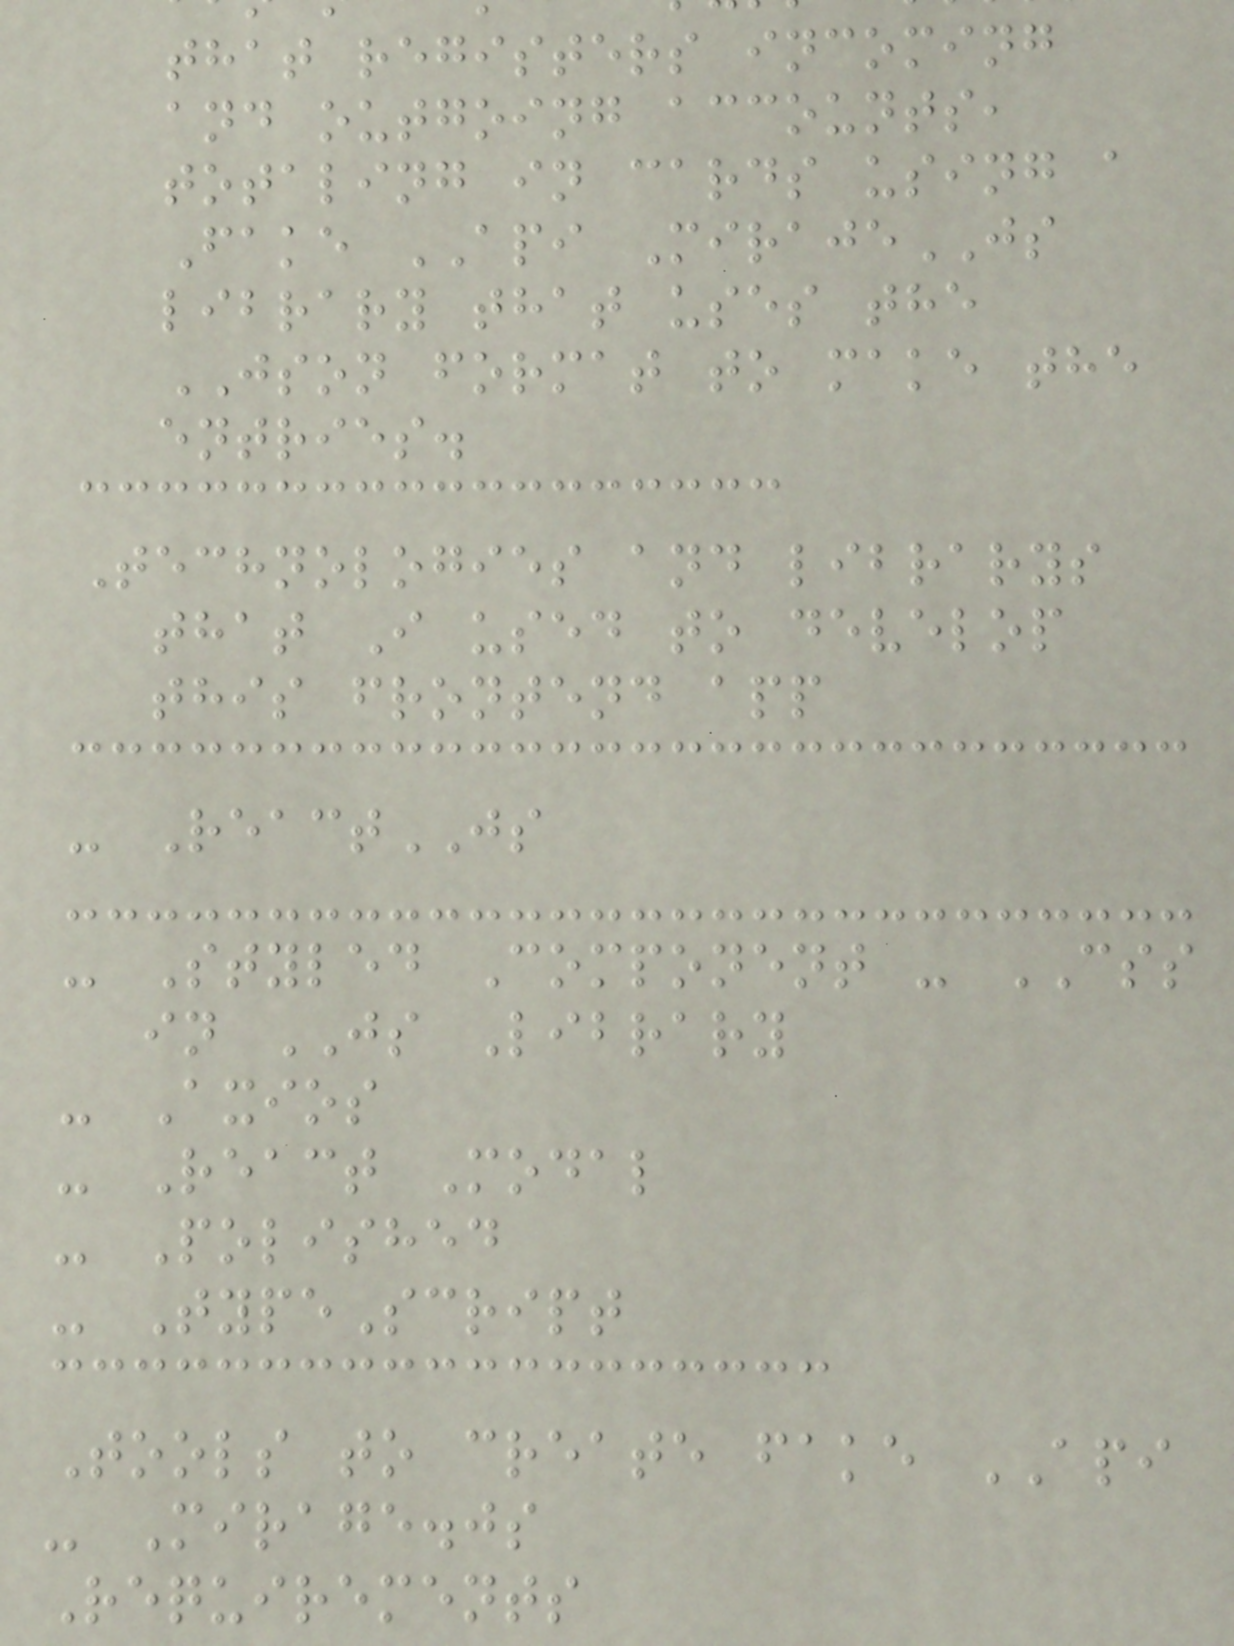that registers incoming
and outgoing accounts,
totaling in cards using a
Fake API MirajeJS
library that uses the
JSON format to make the
entries.
Technologies and librarys
that I used to develop
this frontend app
- ReactJS
- Styled Component - CSS
in JS Library
- Axios
- React Modal
- Polished
- TypeScript
Tools to create fake API
- Mirage.js
Requirements
